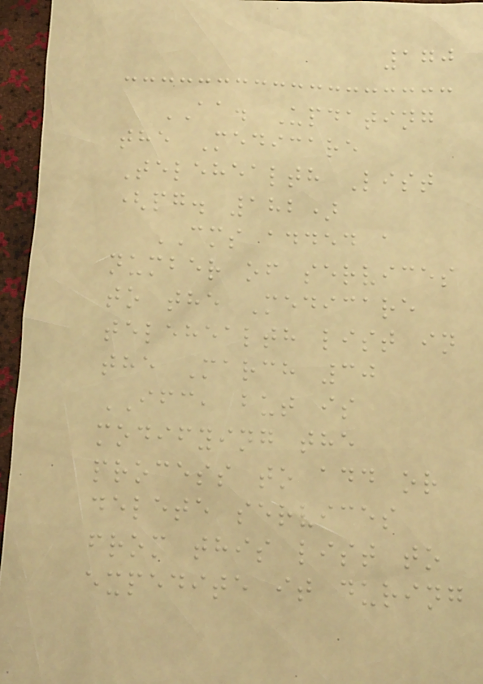170
AA. Updating
the Medicare
Telehealth List
(pg. 182)
CMS added a
number of services
to the Medicare
telehealth list in
the March 30
IFC, but is
modifying the
process to add or
delete services
from this list to
expedite it during
